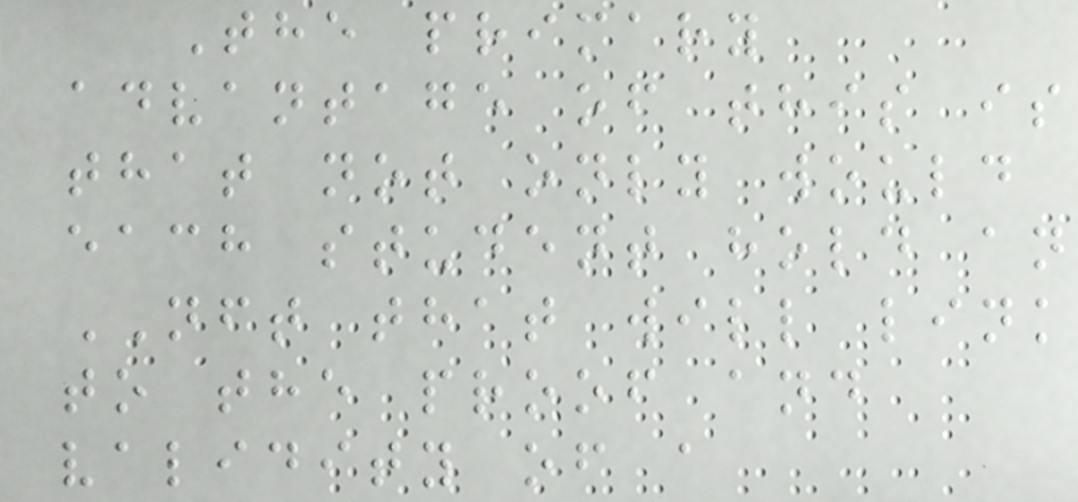The primary
advantage of this is
that not only would
each student hold an
NFT that will link
to the proof and
validity of a
